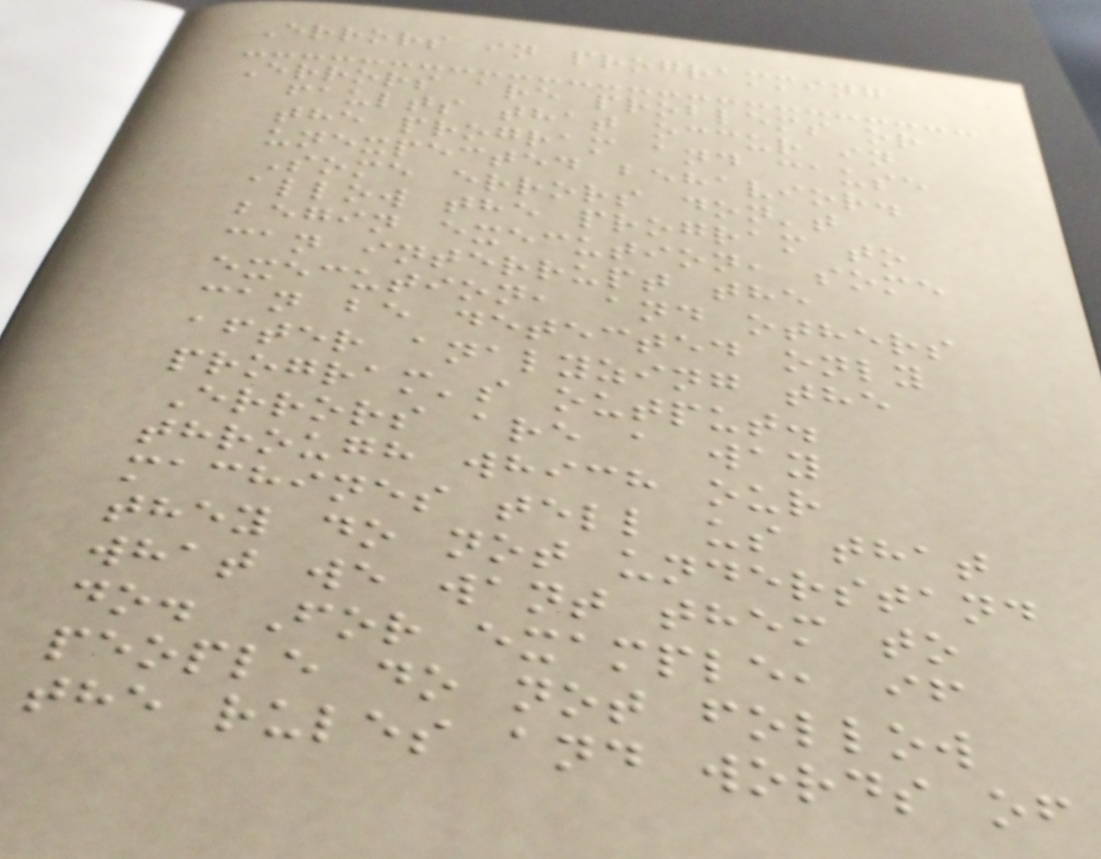Errors in programming
Errors are problems or
faults that occur in
the program and cause
unexpected behavior.
Some errors don't
allow the program to
begin execution, some
can interrupt the
execution, and others
can be detected only
after analyzing the
program's output.
Errors are a way
through which our
machines tell us that
they do not understand
what we want them to
do. For example, if
people do not follow
the rules and words of
